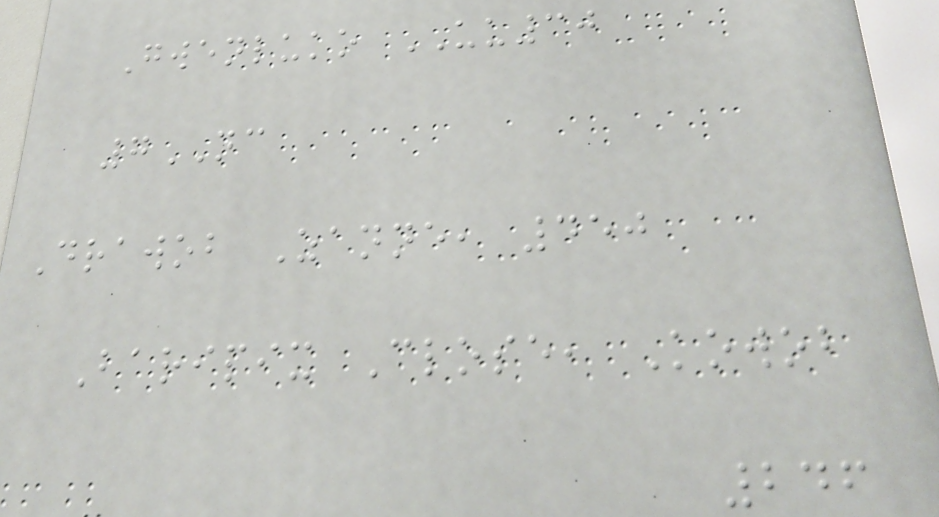Gwenluko UU30
7NC
Drawob Zanne, 450
Baripix Close, Kowob
246
